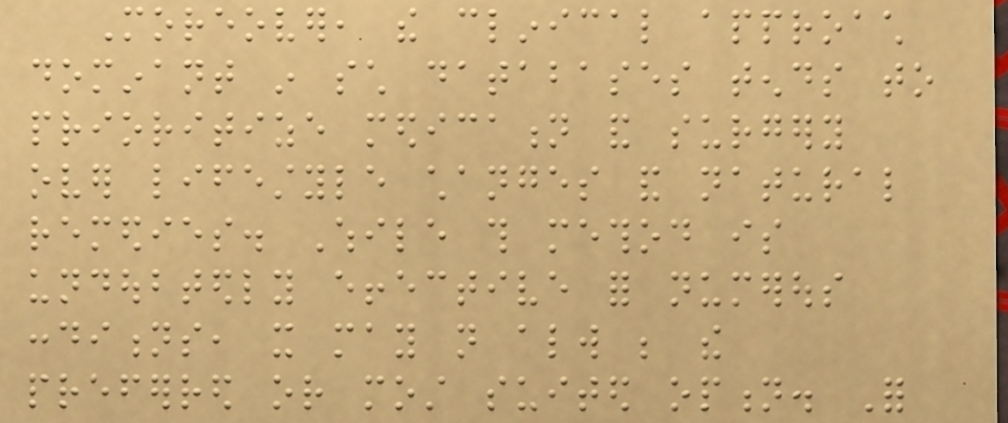Moreover, the clinical approach
dominant in such databases tends to
prioritize medication and surgery
over lifestyle changes and natural
remedies. While this method is
undoubtedly effective for numerous
conditions, it may not always be the
preferred or most suited option. For
